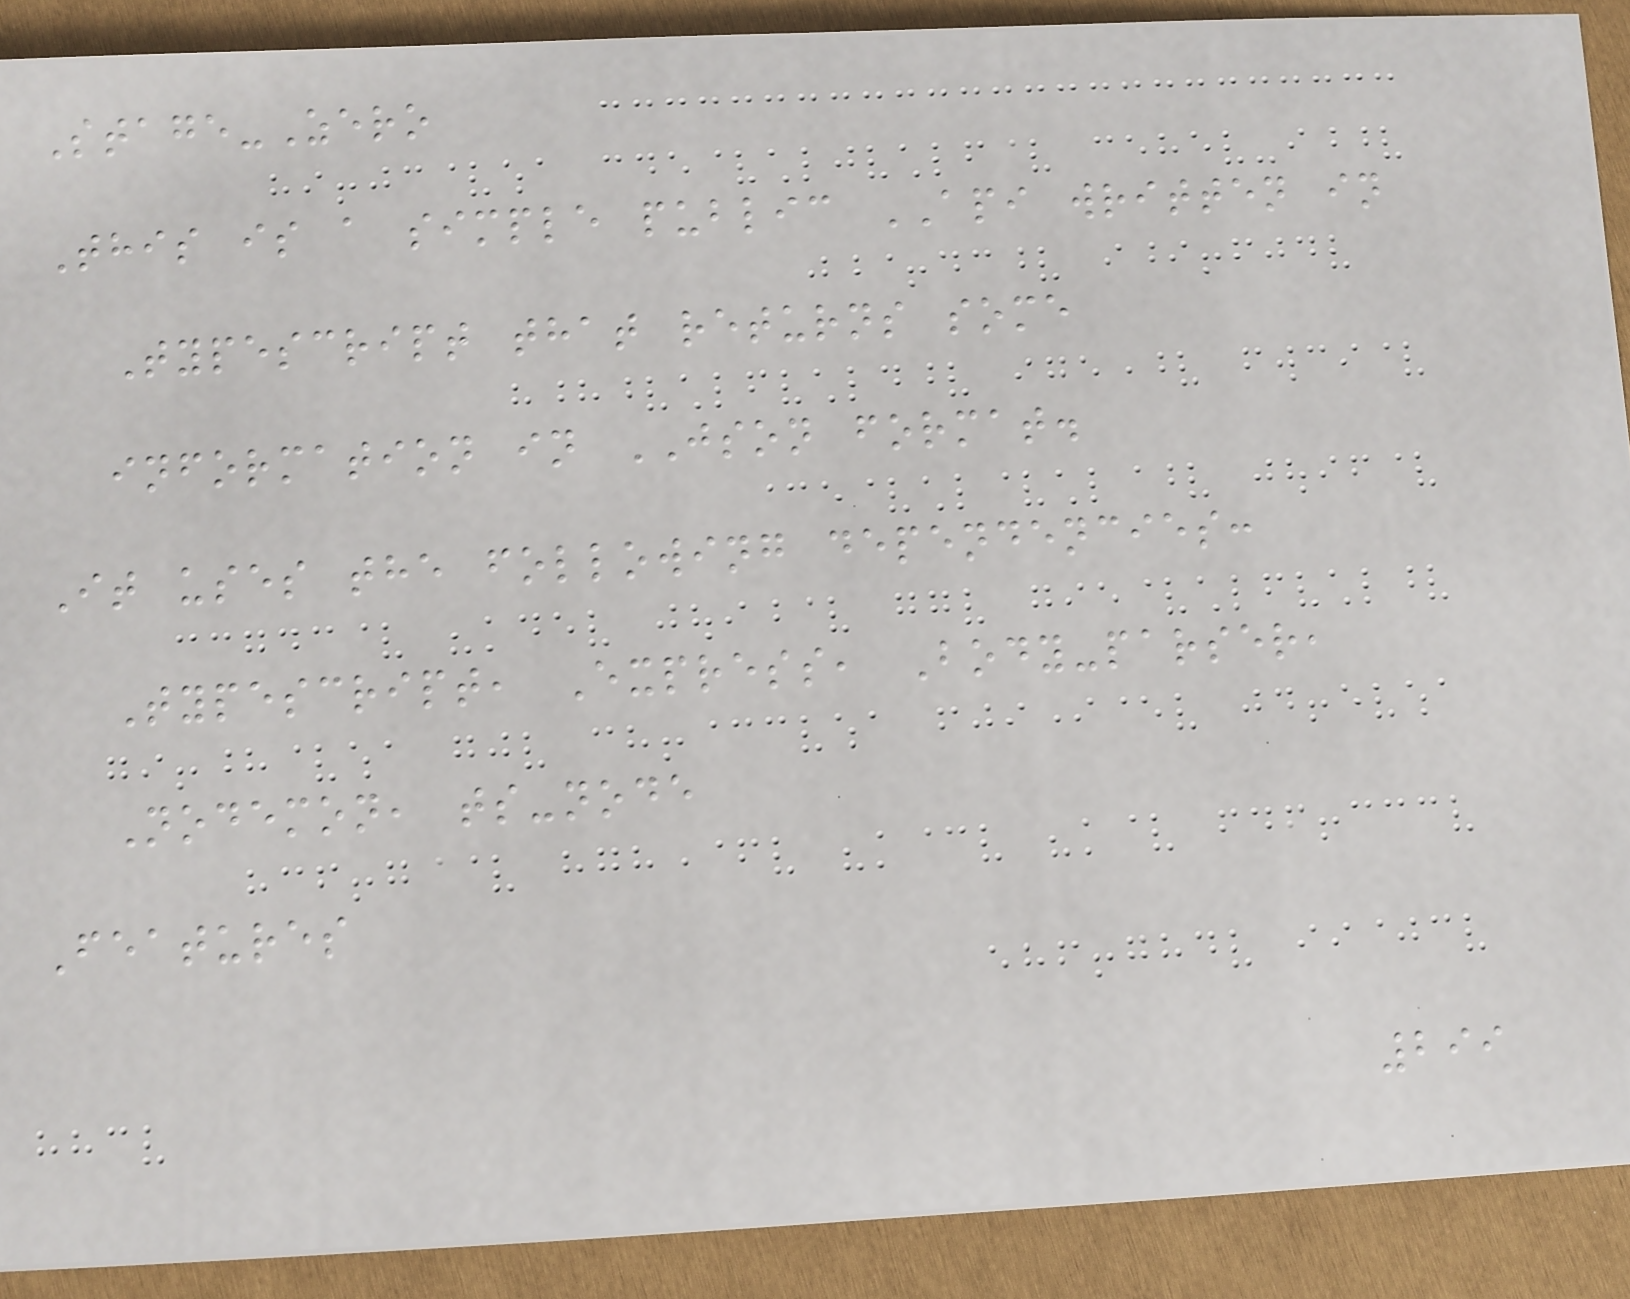Stage-Zero
This is a simple public API written in
Typescript that returns some
information in JSON format.
It uses the following dependencies:
Typescript, Express, Body-parser,
Nodemon, ts-node
Features
299
